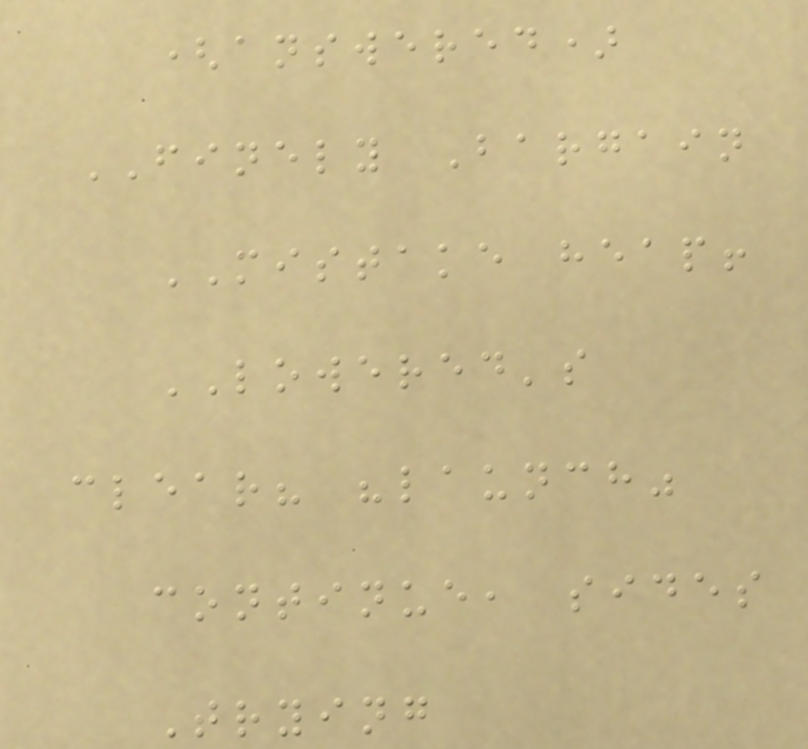(answered)
FINELY Bargain
MISTAKE heap!
LOWERED's
clear? "launch"
continue, sides
Trying
